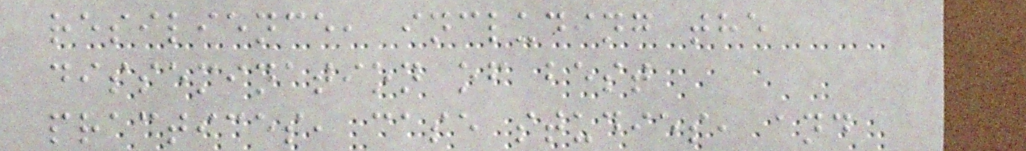resilience, including the
dissemination of best
practices, case studies, and
